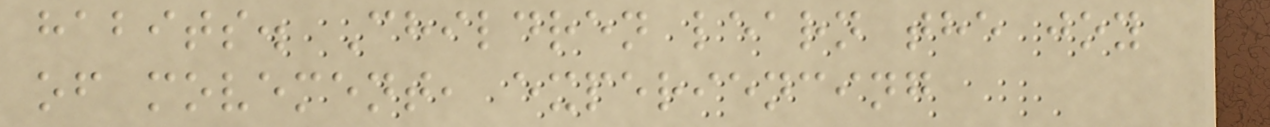habits. Children learn the joy
of movement, experiencing
